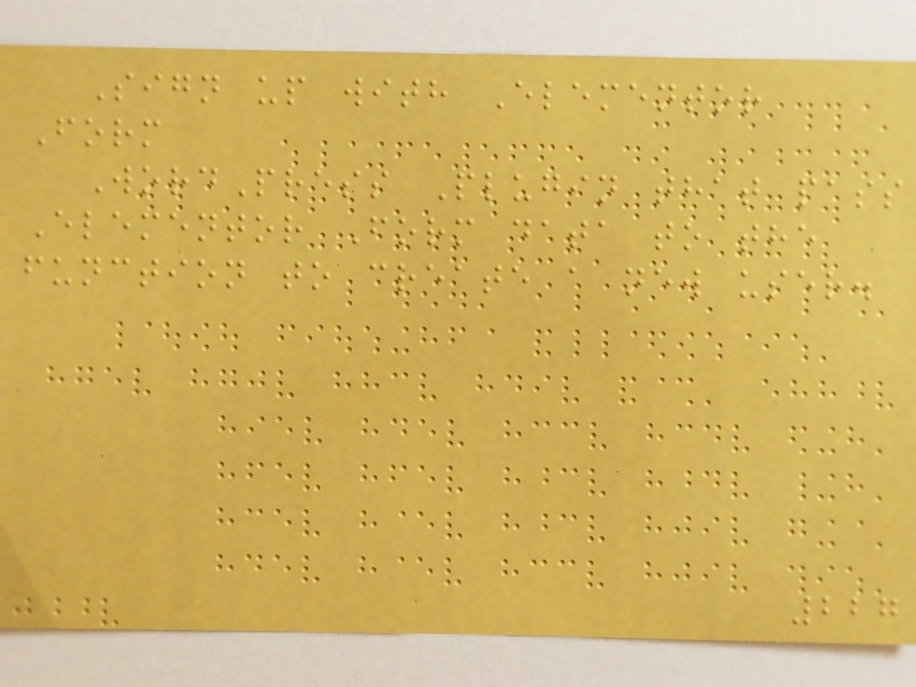Sign up with Elementor
Form
WordPress Plugin that pass
Elementor Form data to the
function to create a new user.
227
